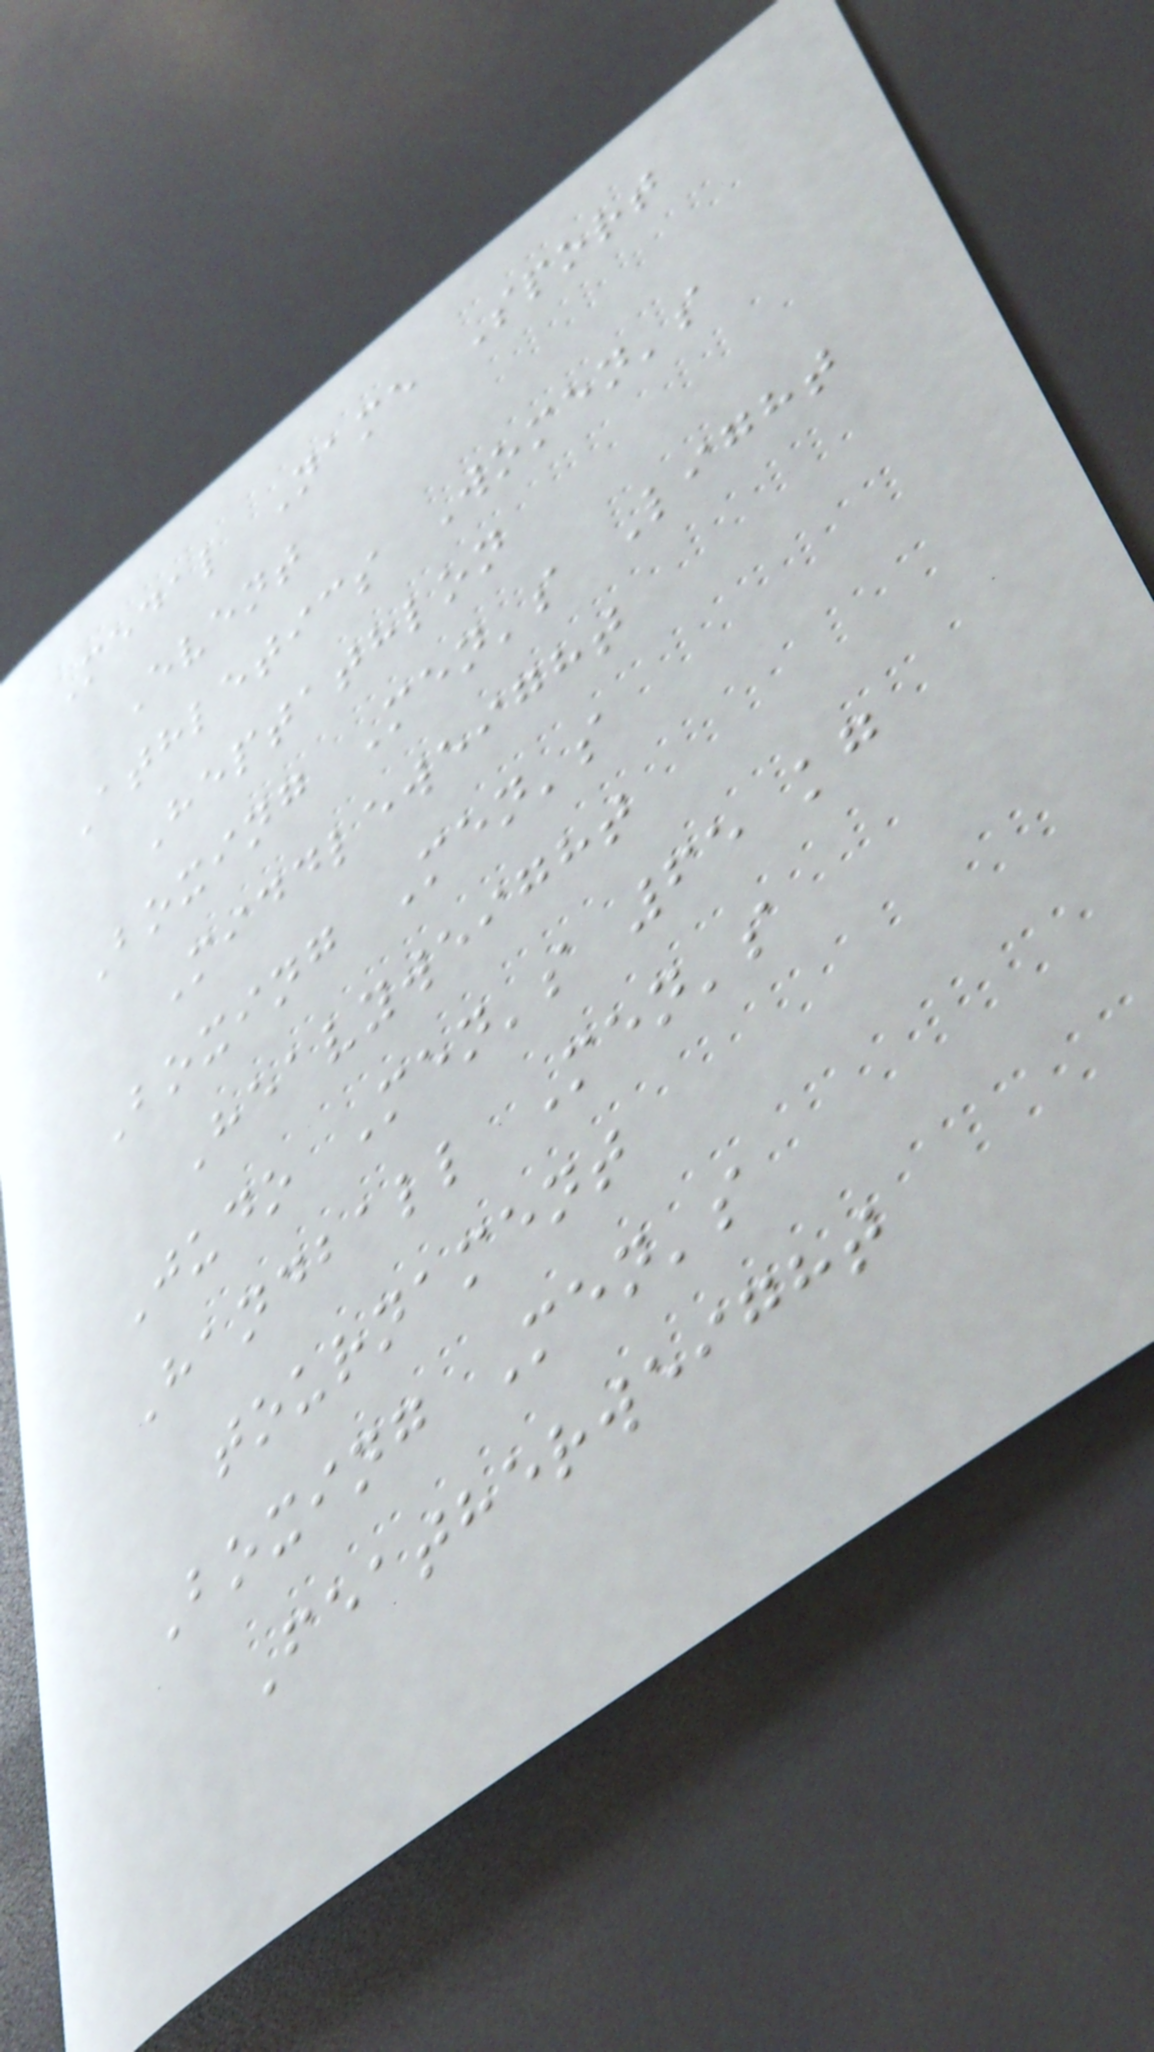Medal Name Sport
Event
Athletics Women's
Heptathlon
Boxing Men's Light
Middleweight
Boxing Men's
Heavyweight
Judo Men's 65 kg
Handball Men's
tournament
Boxing Men's
Featherweight
